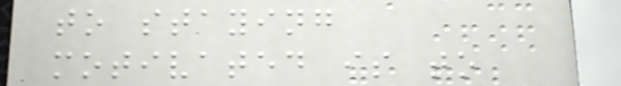to staying
motivated is to
